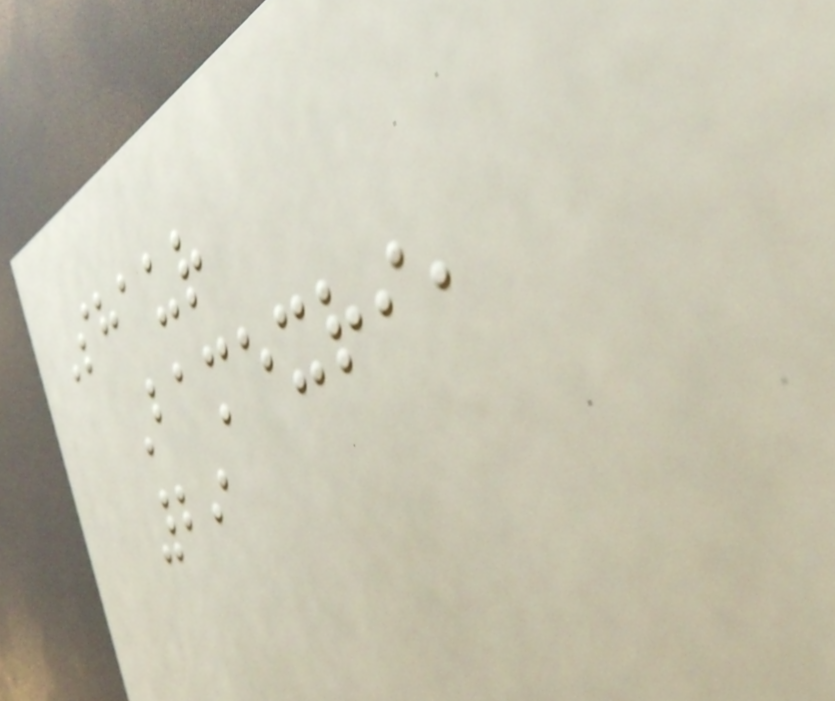Shaur
Bamexri,
29
